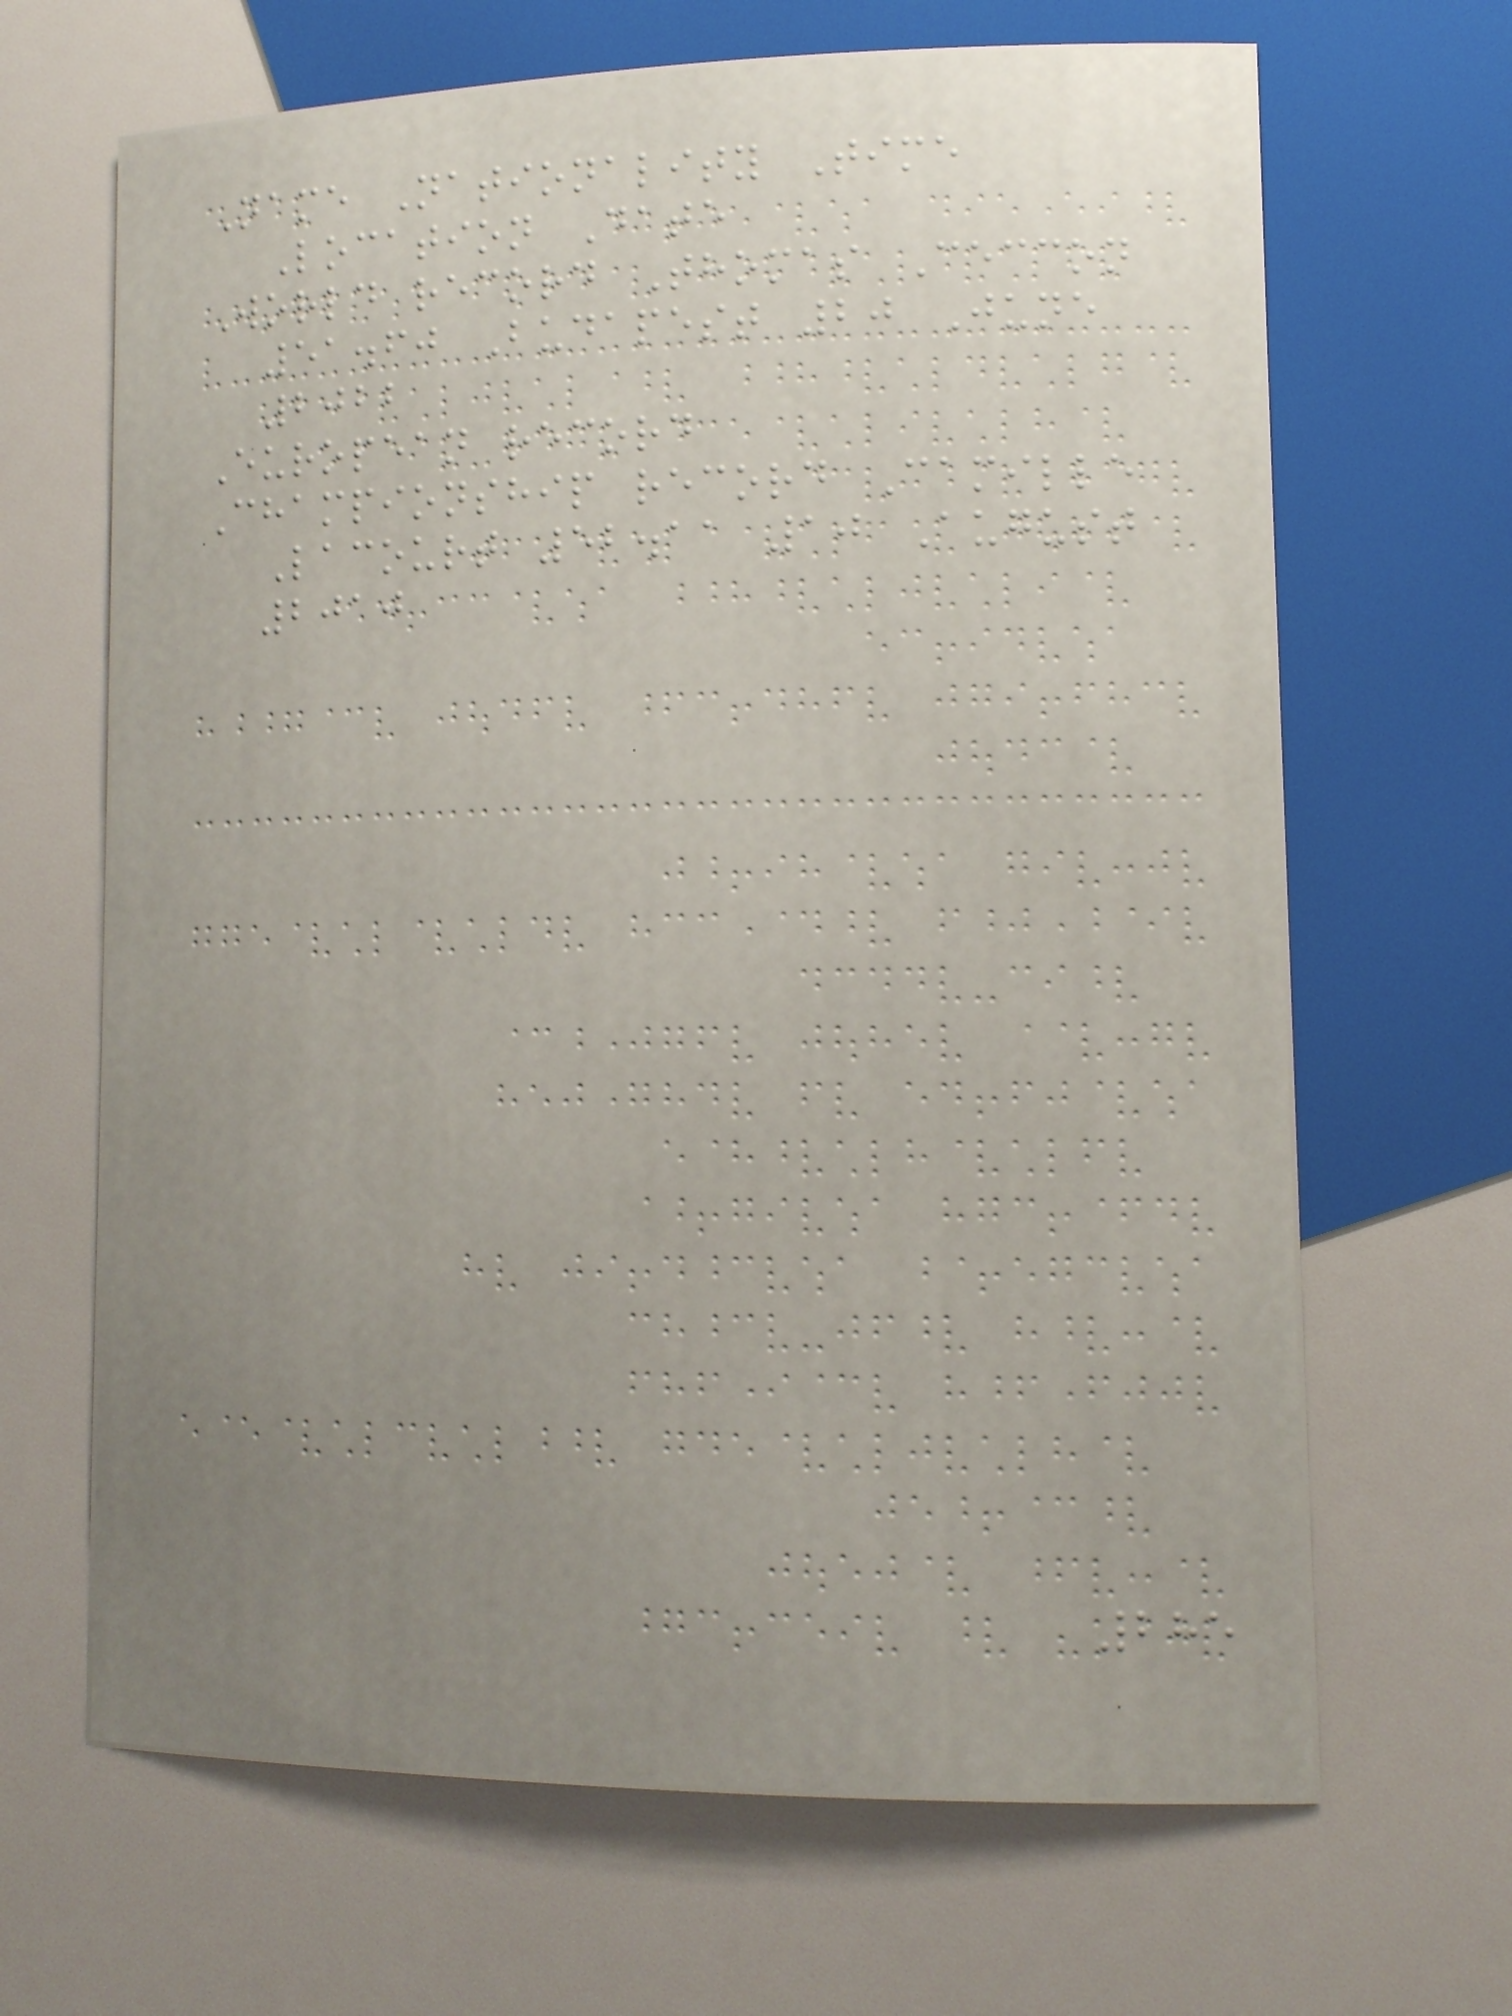Name Nationality Time
Location Date
World record Thomas Ceccon
51.60 Budapest 20 June
2022
European record
Championship record Camille
Lacourt 52.11 10 August
2010
285
